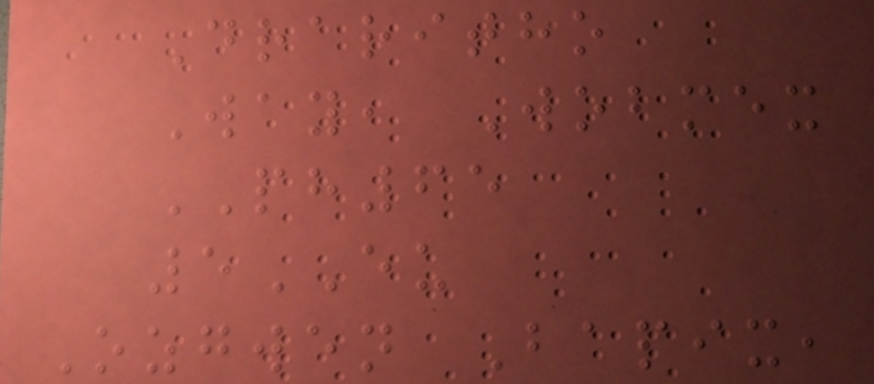Draritho
Way, Wobmex
PH65
5EU
Ozgwen Bapix,
